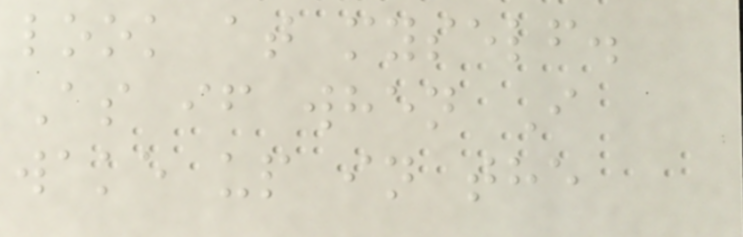look at myself.
As if when I
wake up in the
